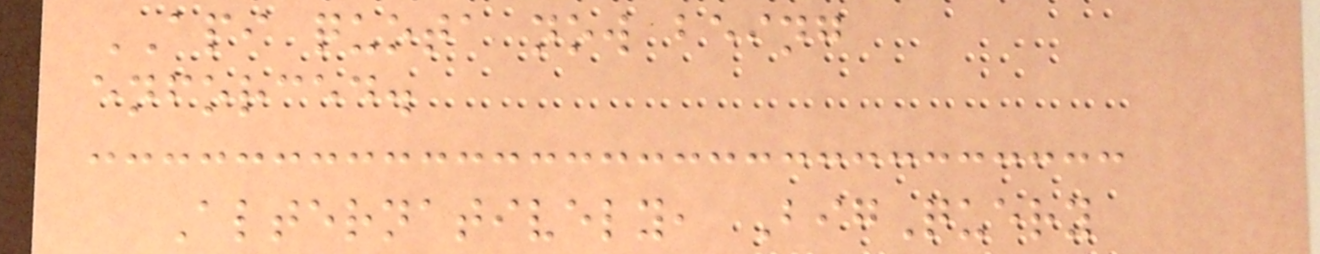API quota now being
enforced.
Alternatively, BigQuery
